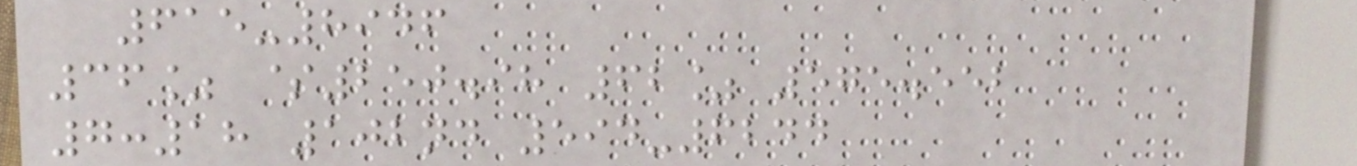615-8946
36% $250.98 62% 575.552
7:18 102nd 594-6244
